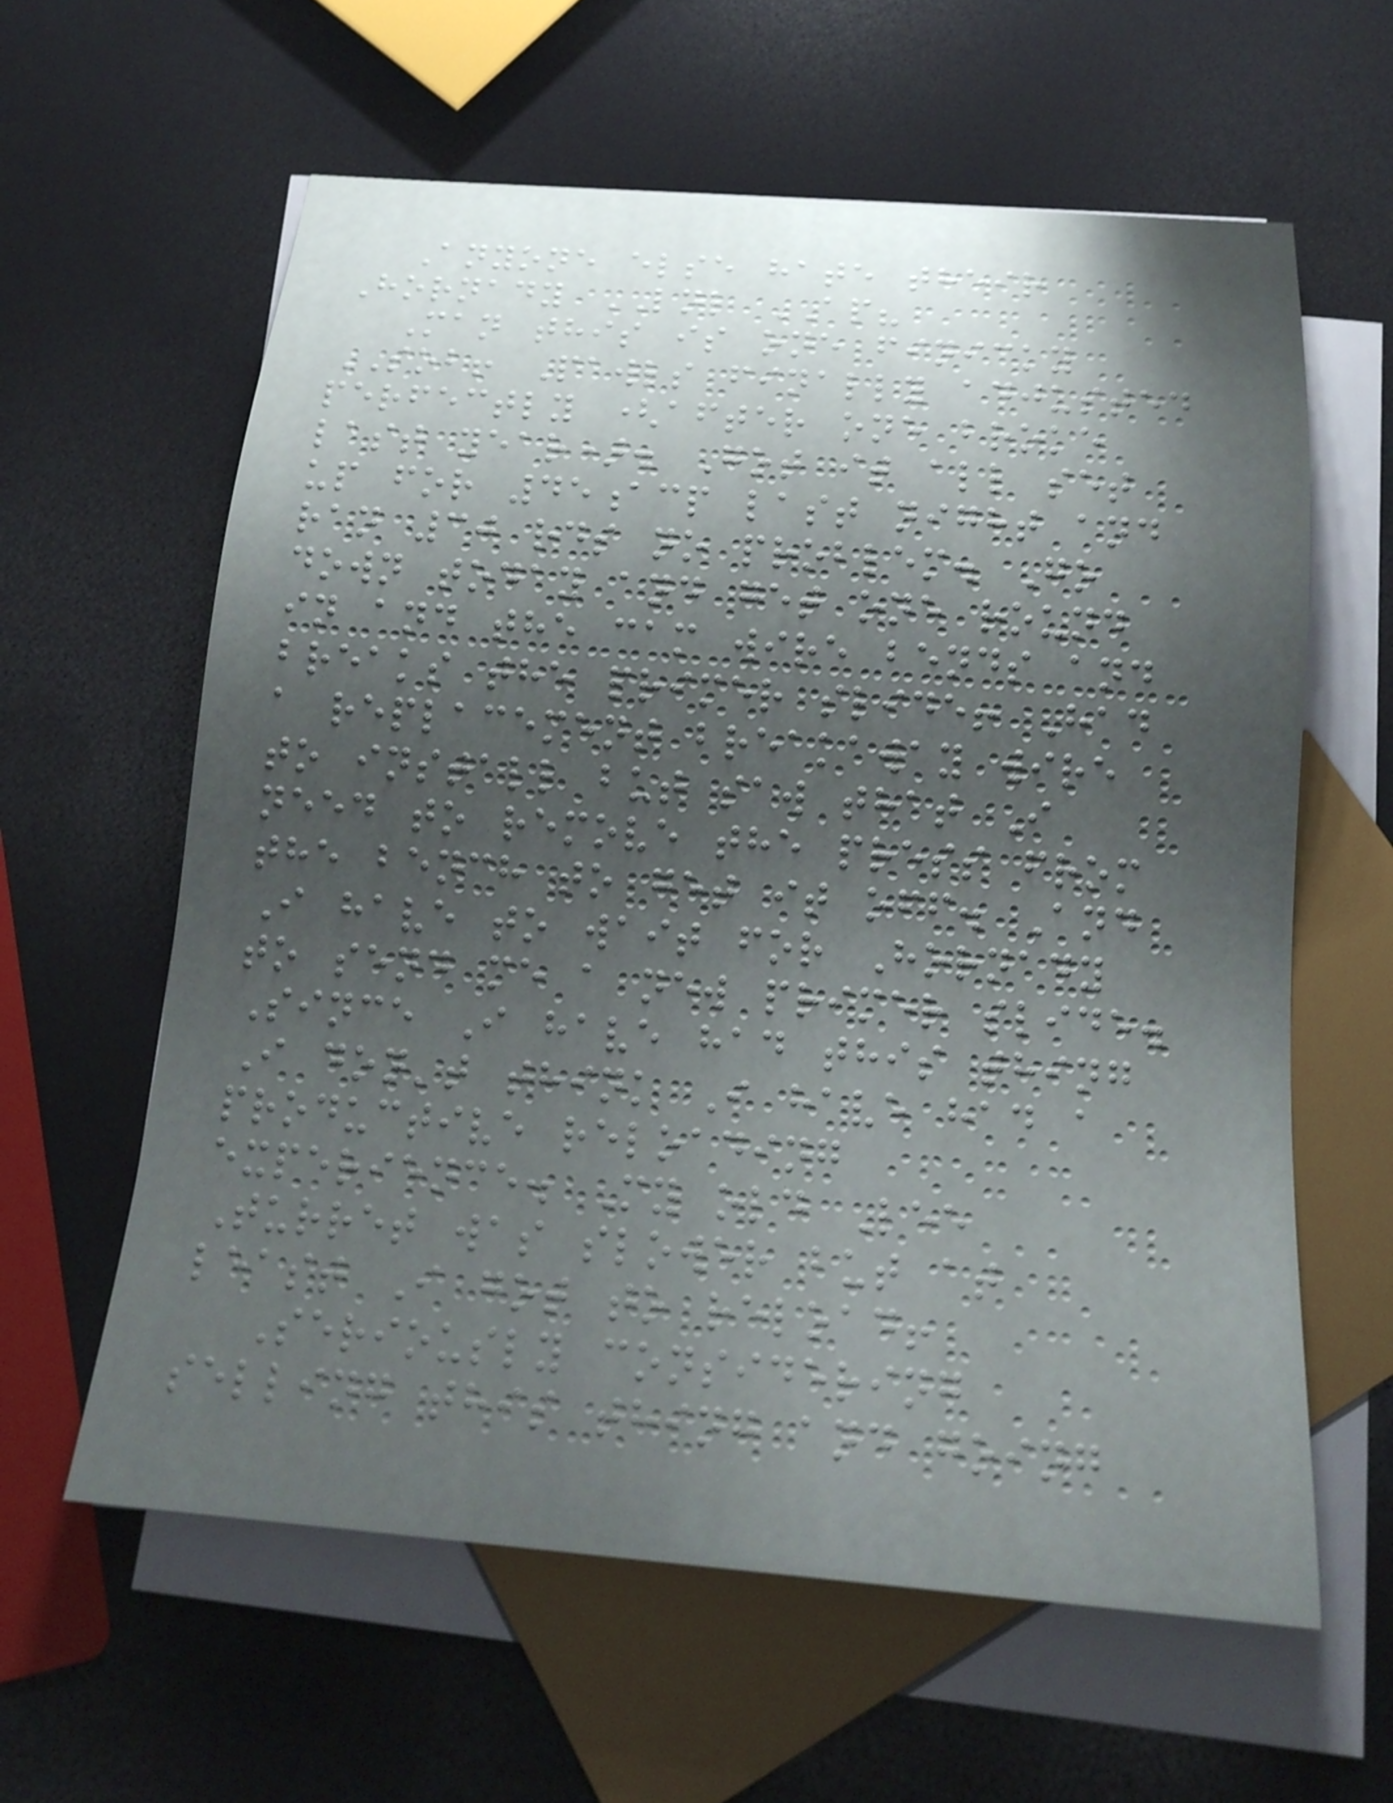Anyone else hate their
Hornady LNL AP?
Man this is one finicky
SOB! Pawls finally adjusted
perfectly (after one broke
last year). Got it all set
up for 45acp last night and
ran 30 rds no problem. Go
down today and get one round
in and the cam wire bends and
breaks the primer slide! Had
a replacement breakaway wire
to install but saw that I
need to remove the press from
the bench to get it off. And
I have to wait for Hornady
to send me a new primer slide.
Since I have had this thing
I don't think I have had a
productive reloading
experience. My old Lee
Turret was slower but at
least I got to reload!
Seriously considering
selling this thing and going
